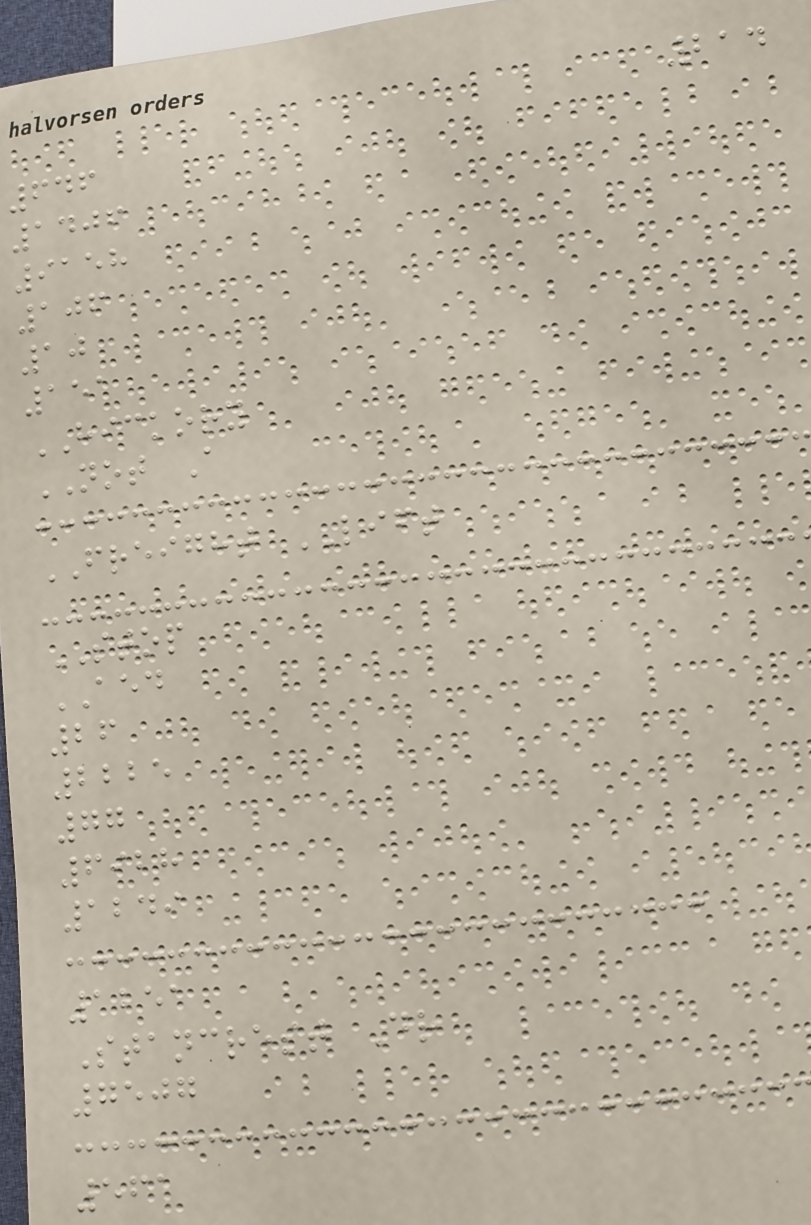214
646
1406
9158
106
10
151
HICKORY
NOT A
FREIGHT LIFT
STOP
AED
26
2225
77
6928
1249
1251
Stancrest Dr
7507
561
